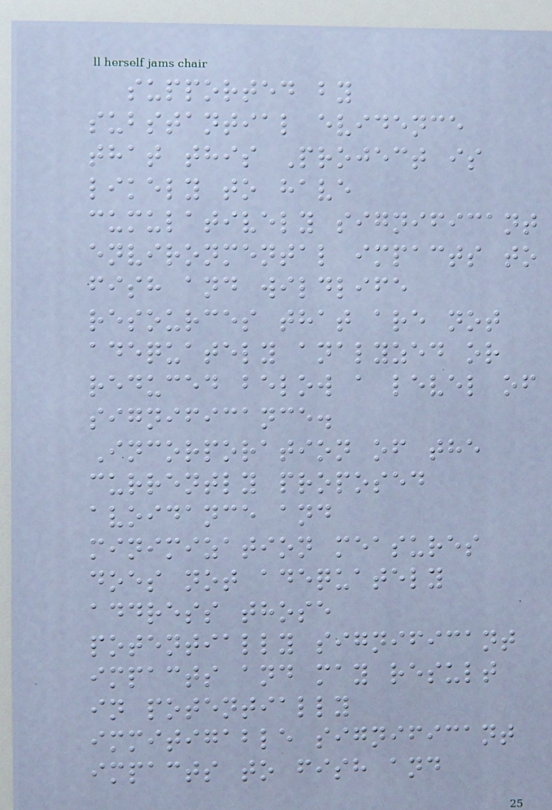supported by
substantial evidence
that this Project is
likely to have
cumulatively significant
environmental impacts to
fish and wildlife
resources that are not
adequately analyzed or
reduced below a level of
significance.
Incorporation of the
currently proposed
avoidance and
minimization measures
does not adequately
address those
potentially significant
impacts and may result
in potentially
immitigable significant
impacts to fish and
